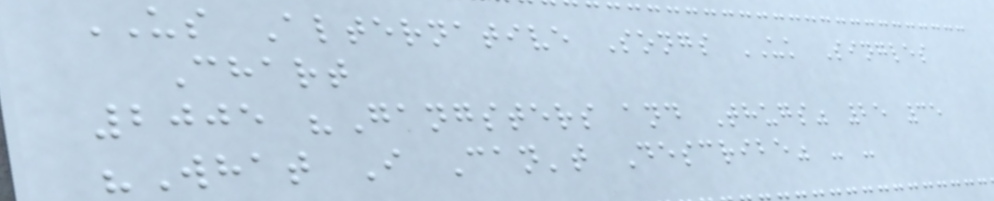US Alternative Songs UK Singles
Chart
2005 "Gangsters and Thugs" 25 35
"What I Can't Describe" - -
